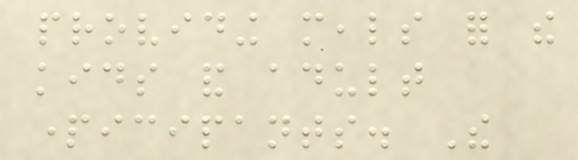providing meals for the
kids and adult
participants. The
